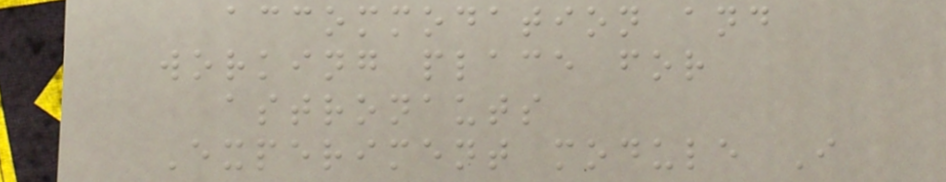accommodation and
working place for
astronauts
Experiment module I
